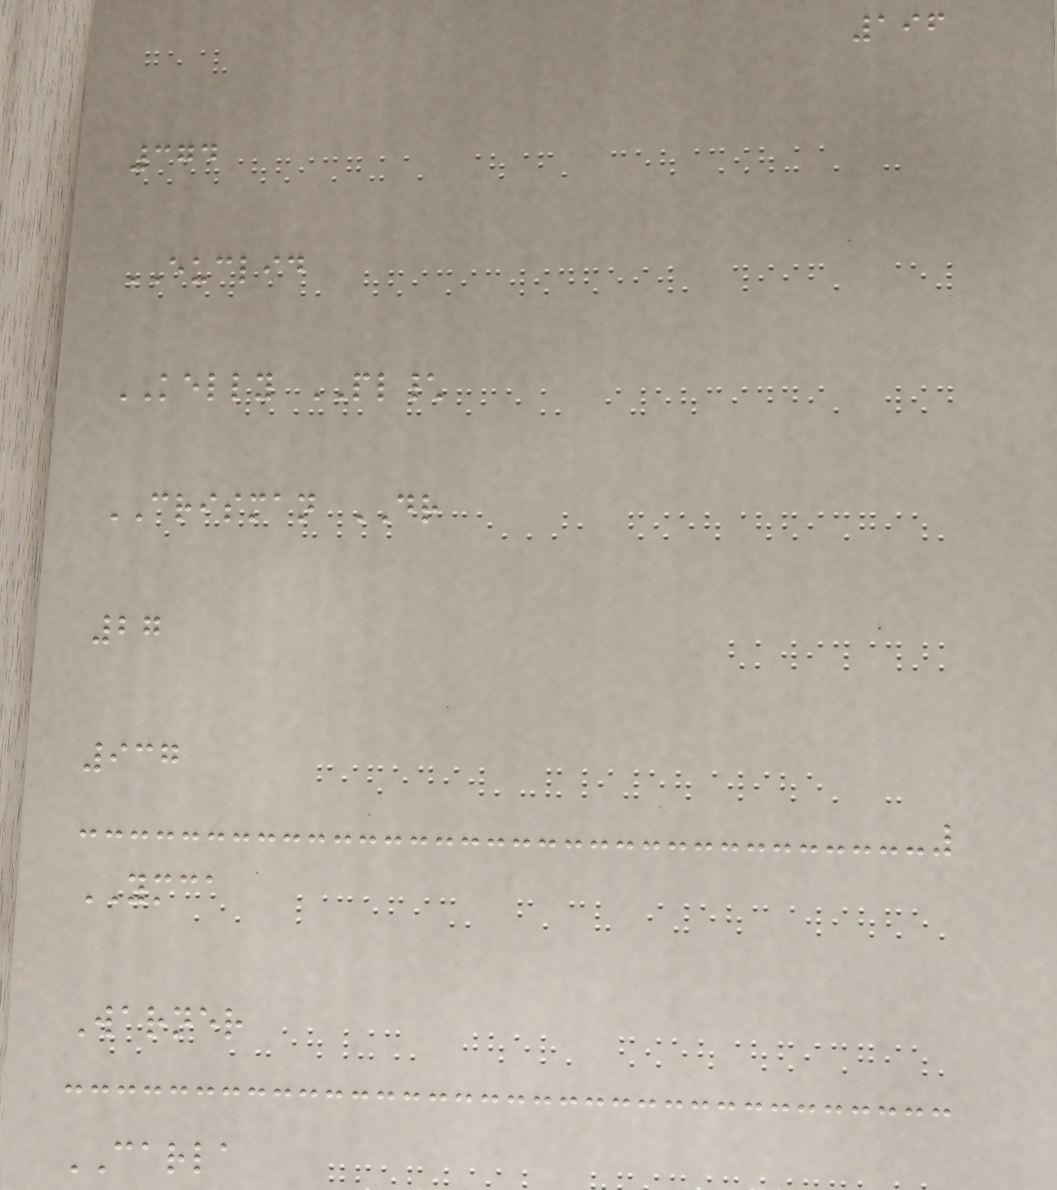196
374
EUCLID
KELLY PL\
CRISMAN DR
27
937
YMCA
Warner
CARLA
